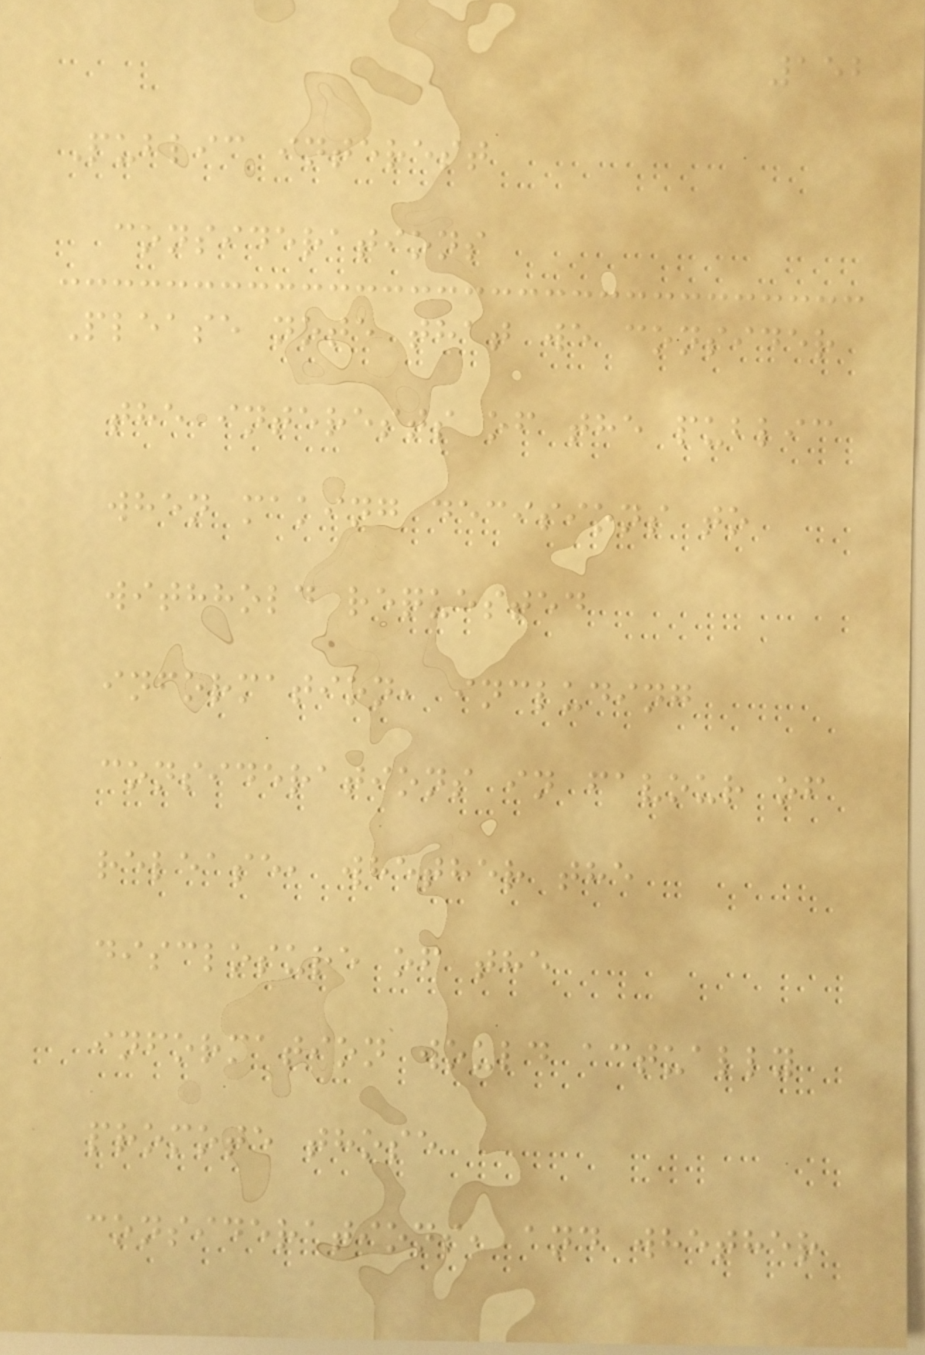152
Public interest
considerations
Please note that we consider
the interests of the public
when making decisions to
withhold requested
information, including
considerations in favour of
release, whether the
disclosure of the
information would actually
promote those
considerations, and whether
